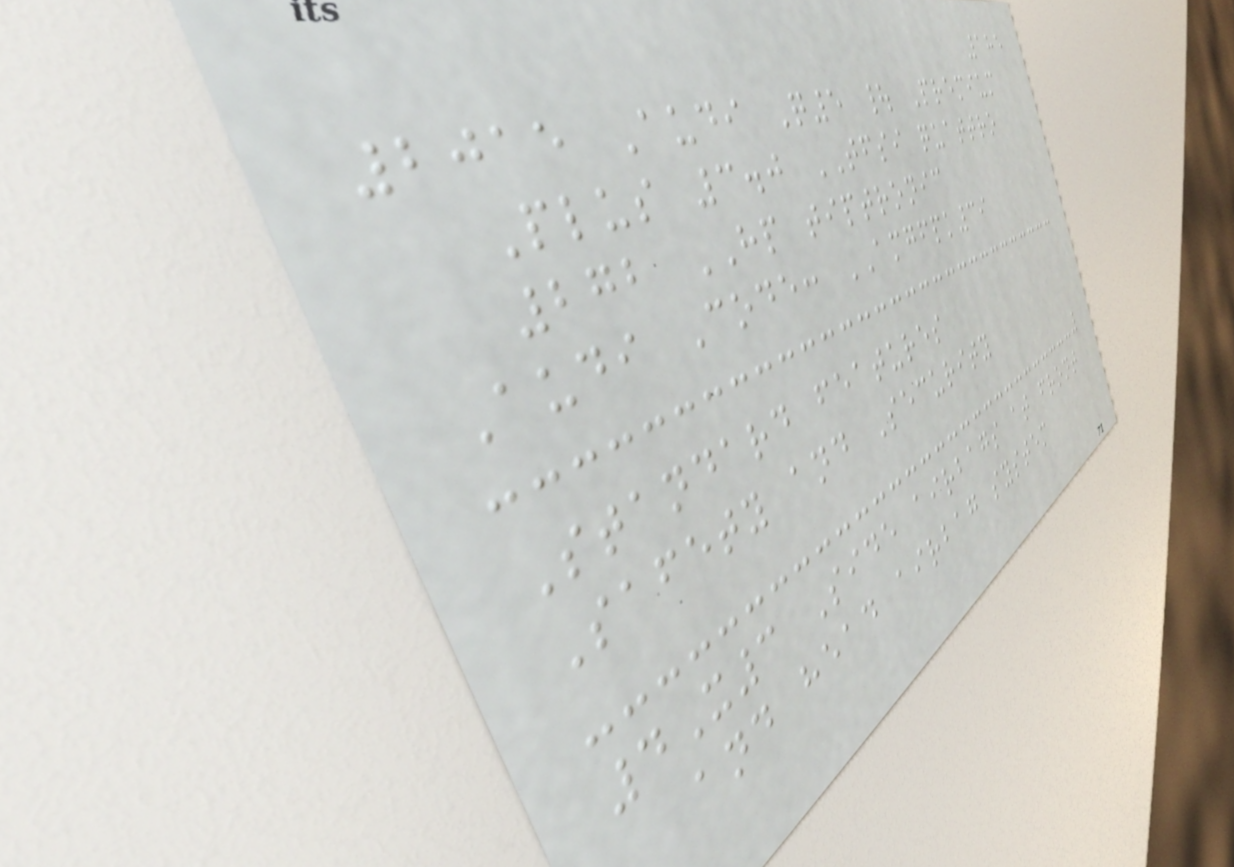185
2015 Audi Q5 | Premium
Plus 3.0 TFSI quattro
272 HP tiptronic
Audi Code: AMGFPK39
Standard features
Safety and Security
4X3 Side airbags at front
and head airbag system
